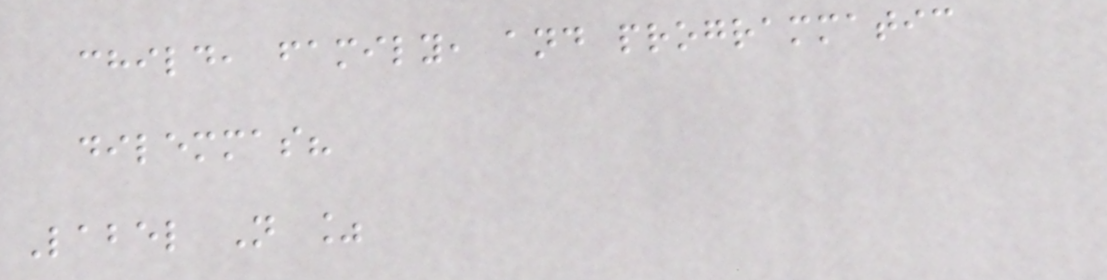child, family, and programmatic
dilemmas?
Label N %
